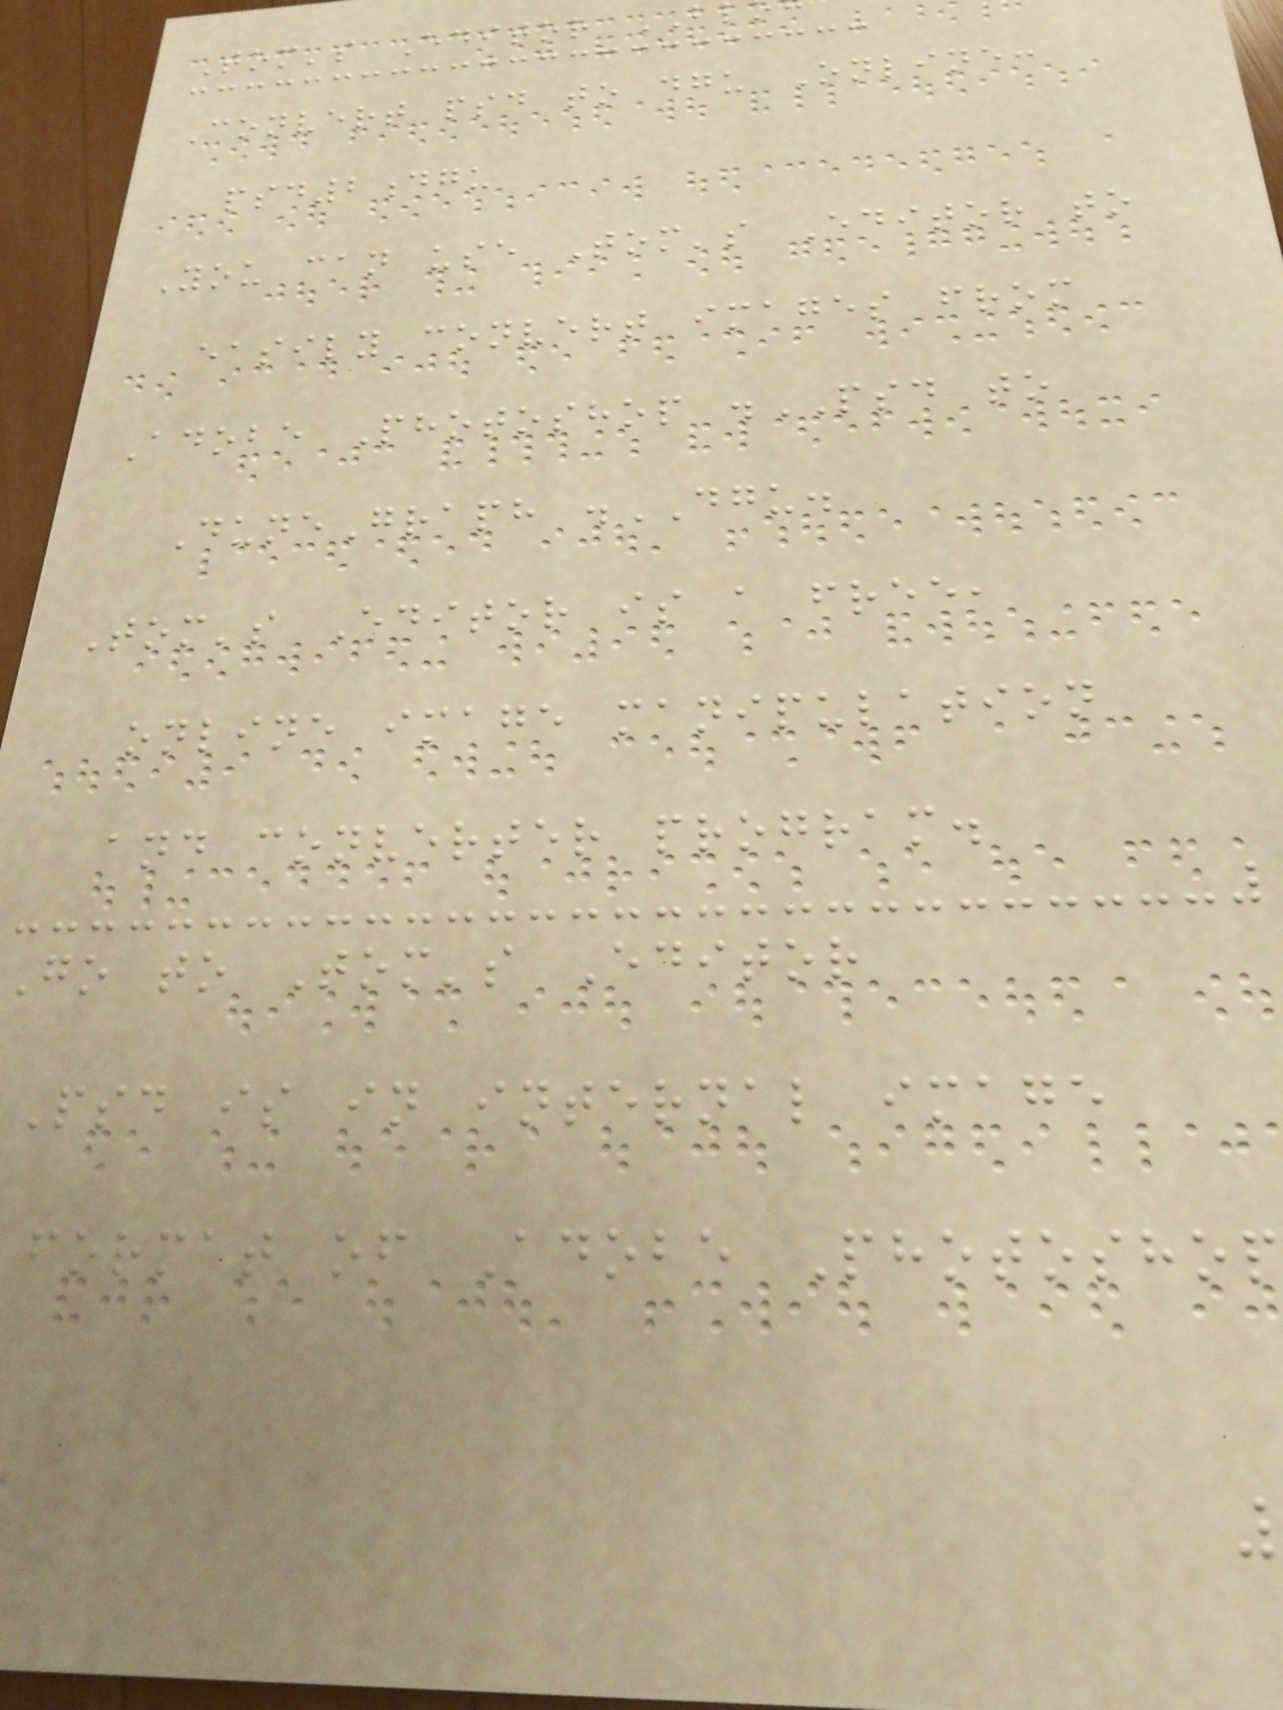Tom's Editor
Convert psd to dgu Online:
psd2dgu
You can use Tom's Editor to
easily convert images from
Adobe Photoshop .PSD to
DuneGraph .DGU.
Tom's Editor is a free,
online image manipulation
and converter program.
Go to Tom's Editor
psd is in internal image
format of Adobe Photosho
